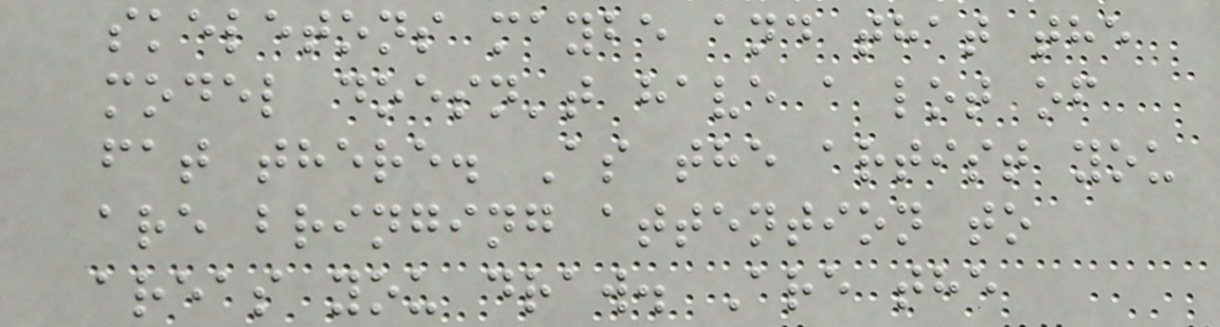skeletons maybe and that the
model doesn't have a lot of
fat there. As the artist you
are bringing attention to
areas you draw. Are the
